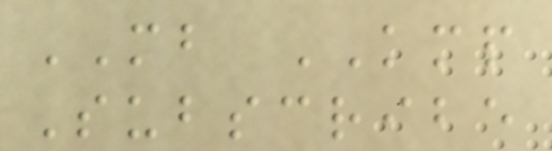MB KMP
Subscribe
